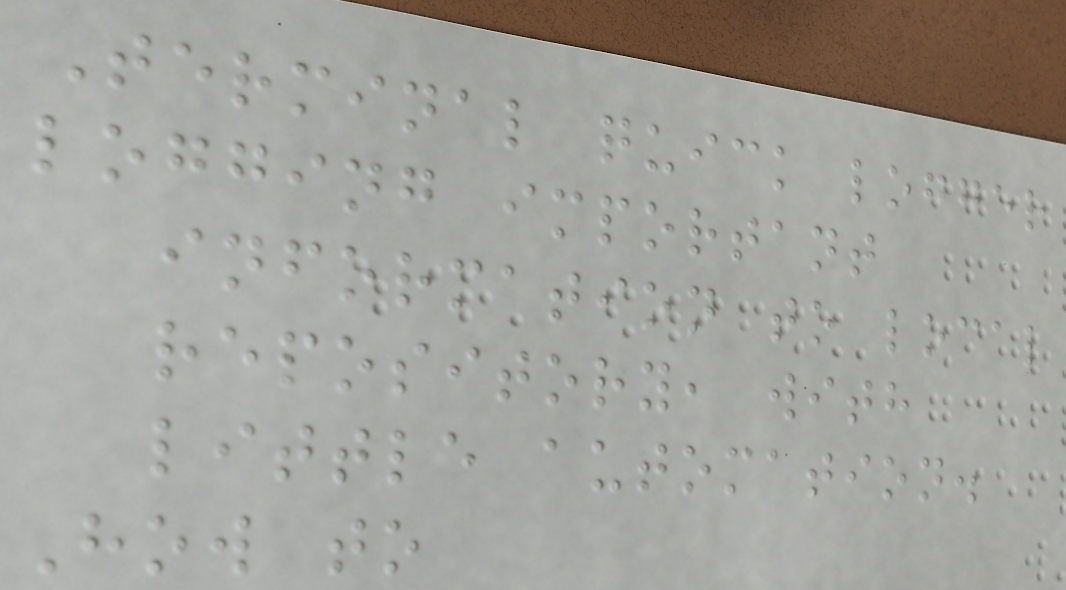Terminal quick logger
logging important
information to local
repository, with
little automation.
How to
